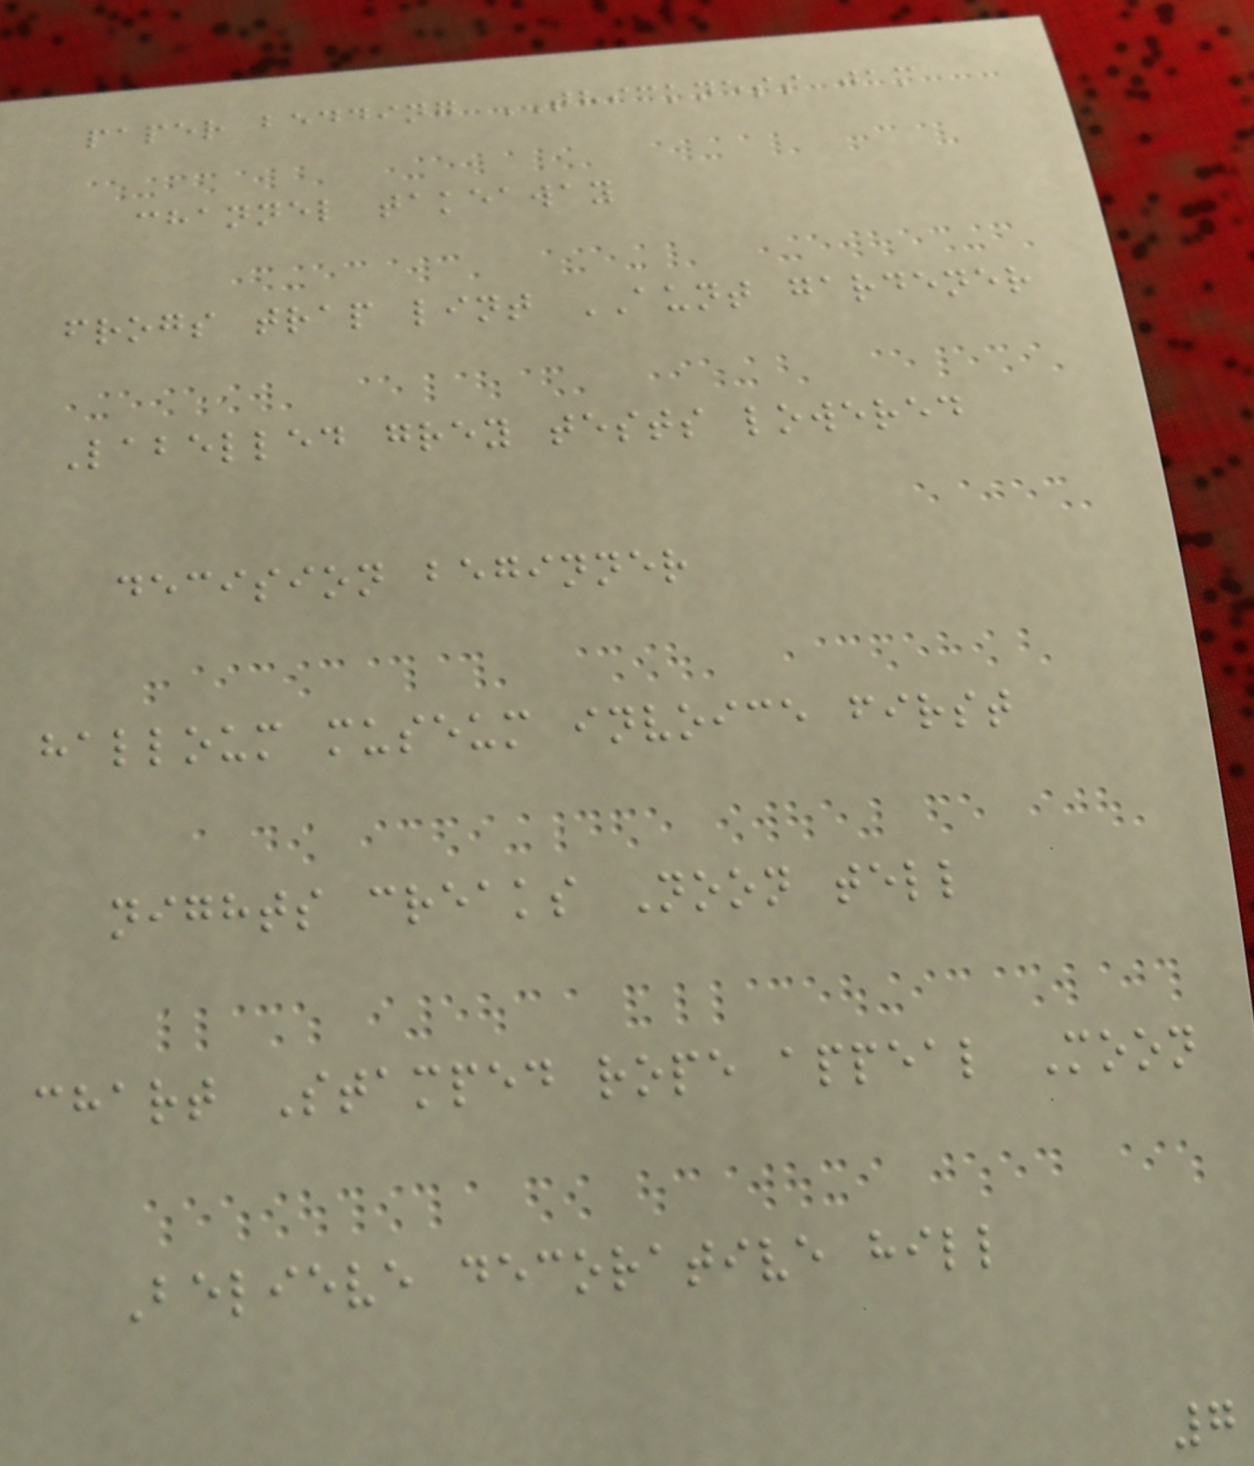paper bedding THICKNESS jam
channel takeaway
frogs trap lint AUNT gardener
Labelled grey tests lowered
decision beginner
halloum museum invoice first
nights creaks Noon tell
chart Stamped rope appeal Moon
Believe decorative hill
7
